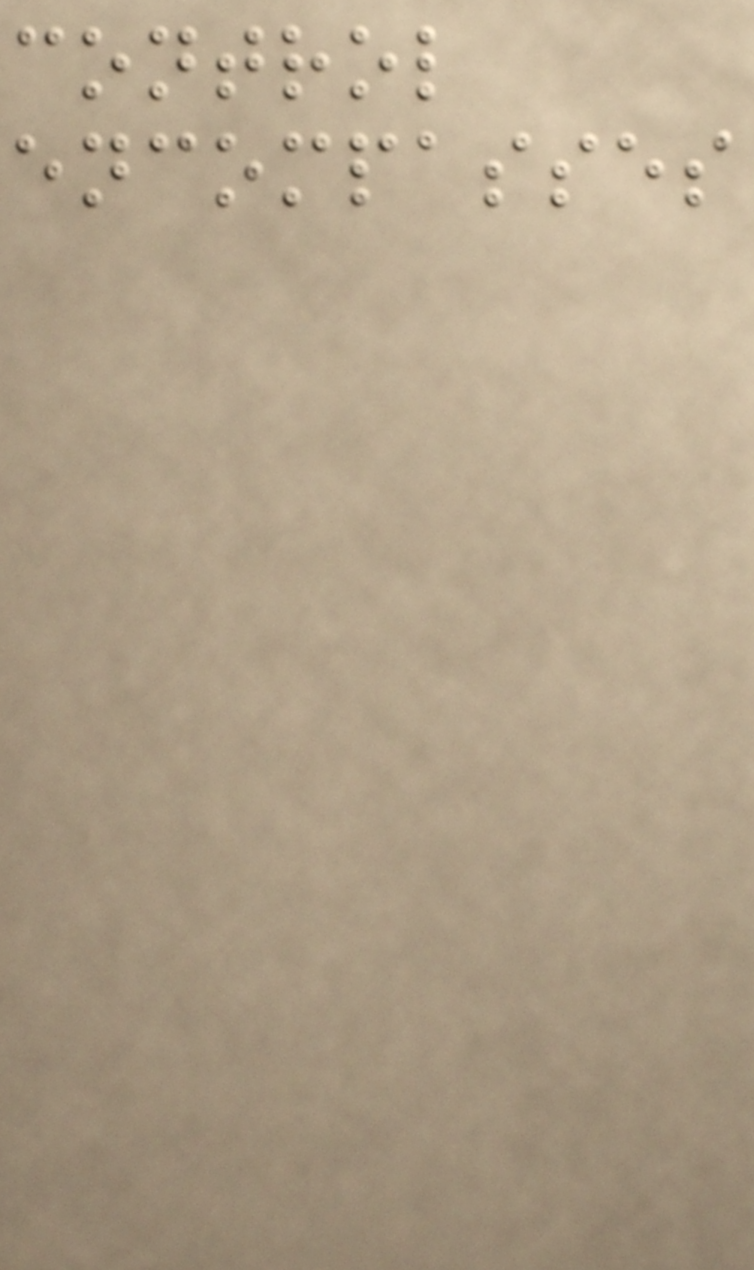control
encompasses
